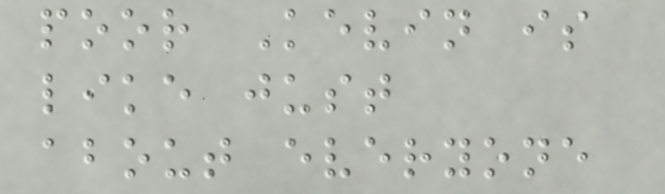poor Kevin is
like just
about everyone
